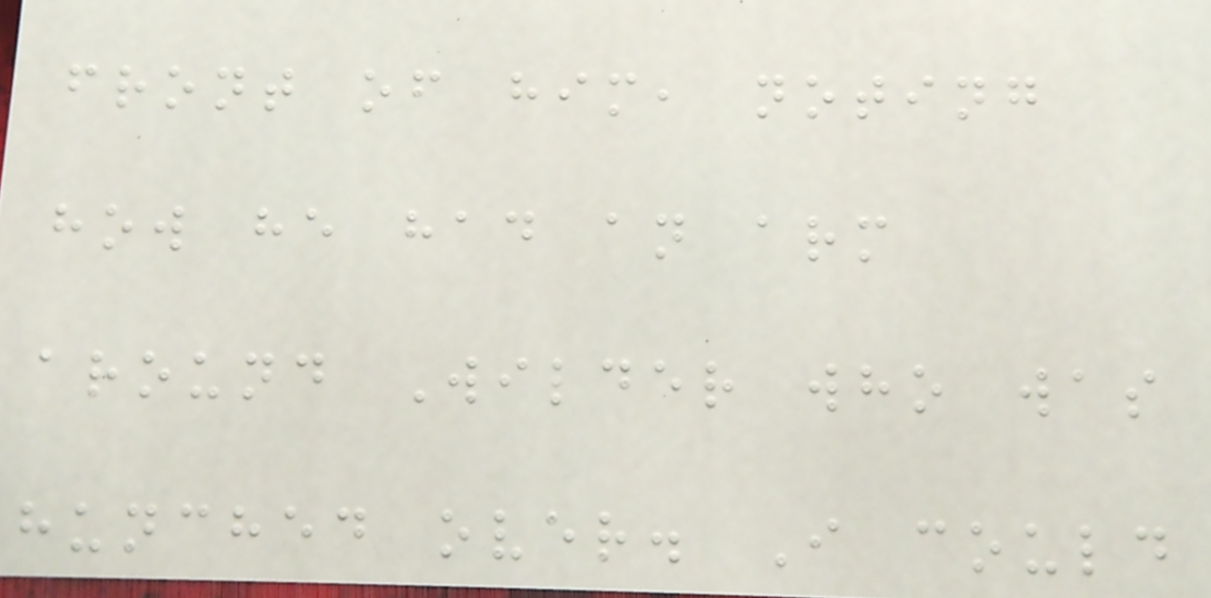front of him, noting
how he had an arm
around Wilder who was
hunched over. I could
